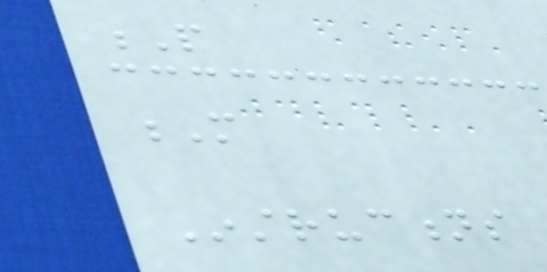P
M
Instructions
